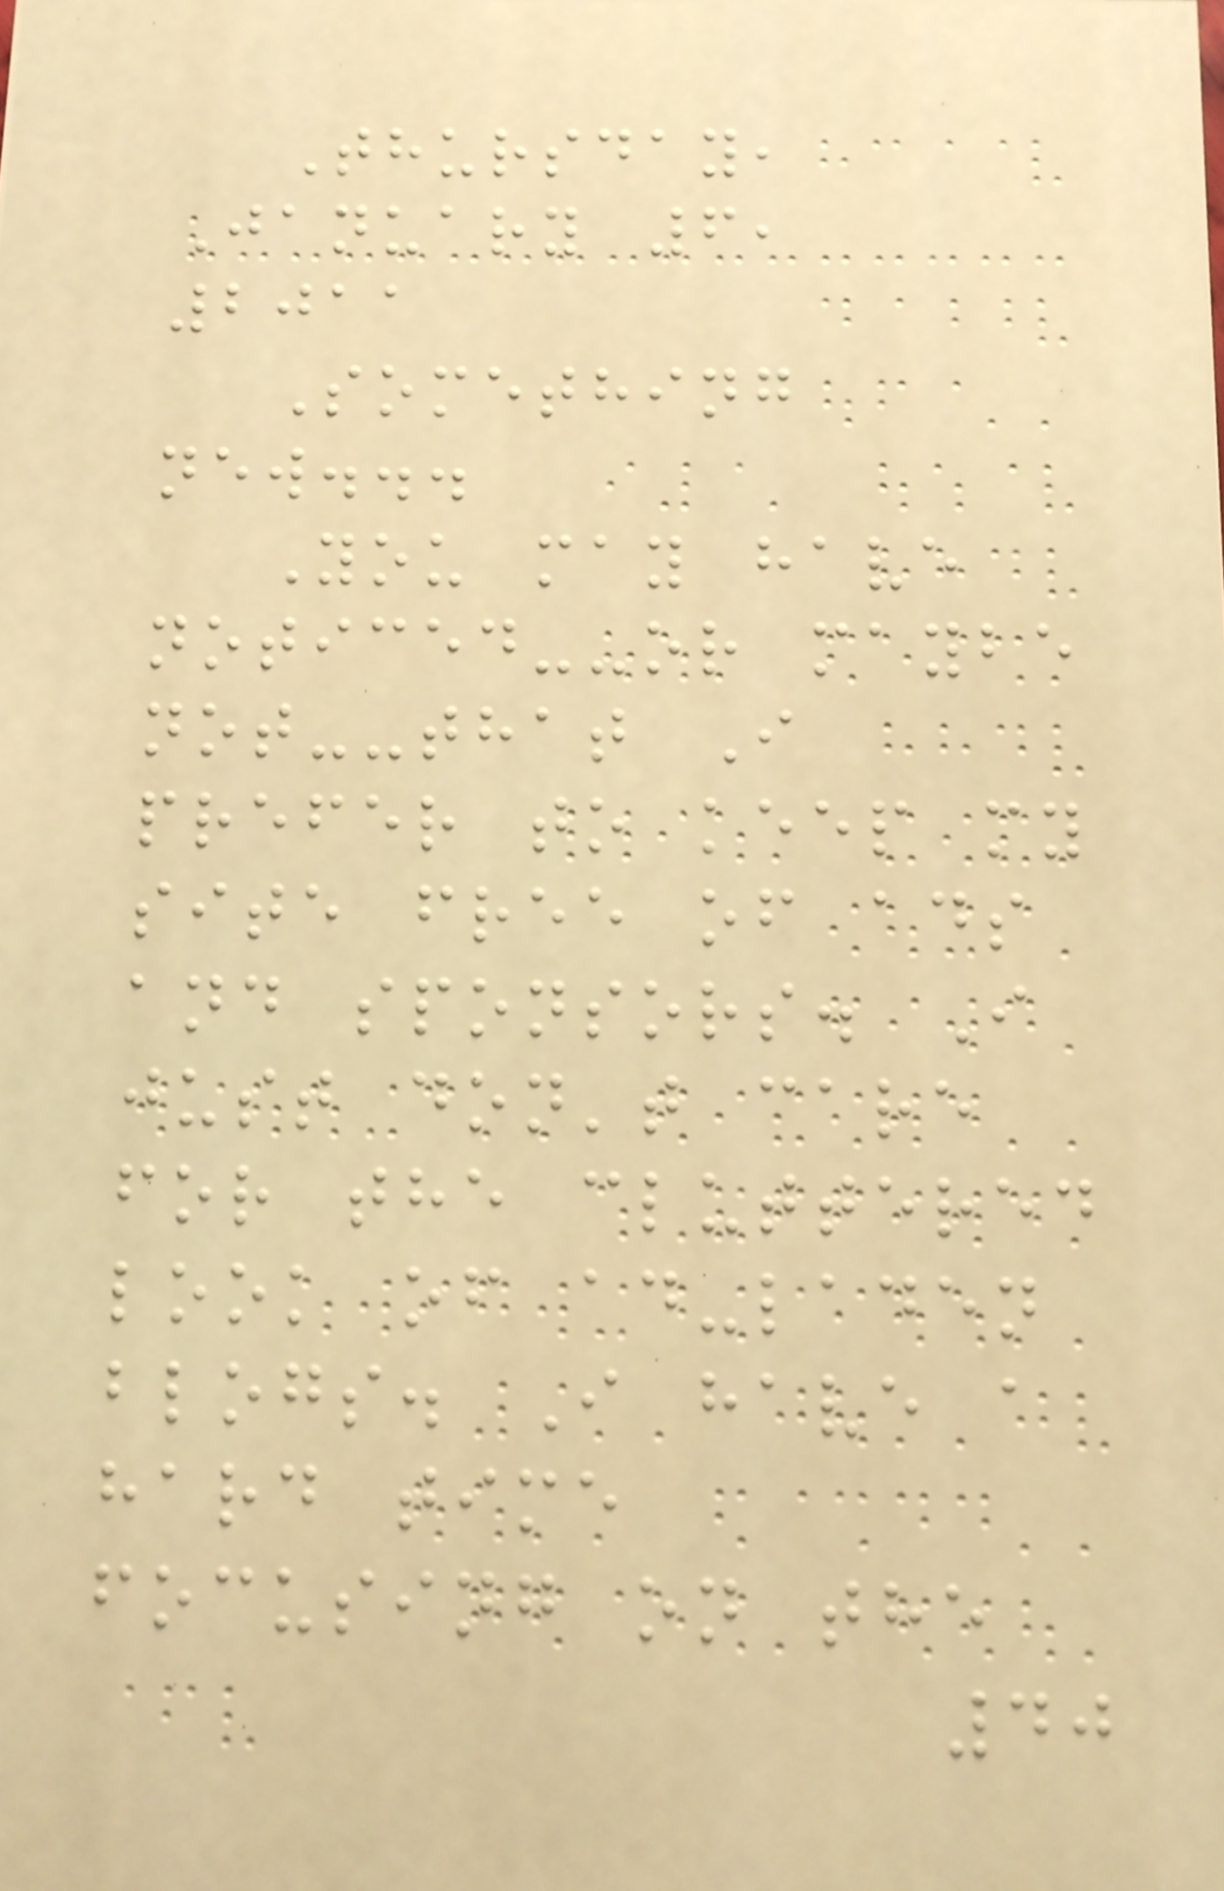Thursday,
January 6,
2011
Something
new...
You may have
noticed--or maybe
not--that I
prefer to keep my
site free of ads
and sponsors. I
just don't care
for the cluttered
look of ad-laden
blogs. I have a
hard time
focusing on the
40
